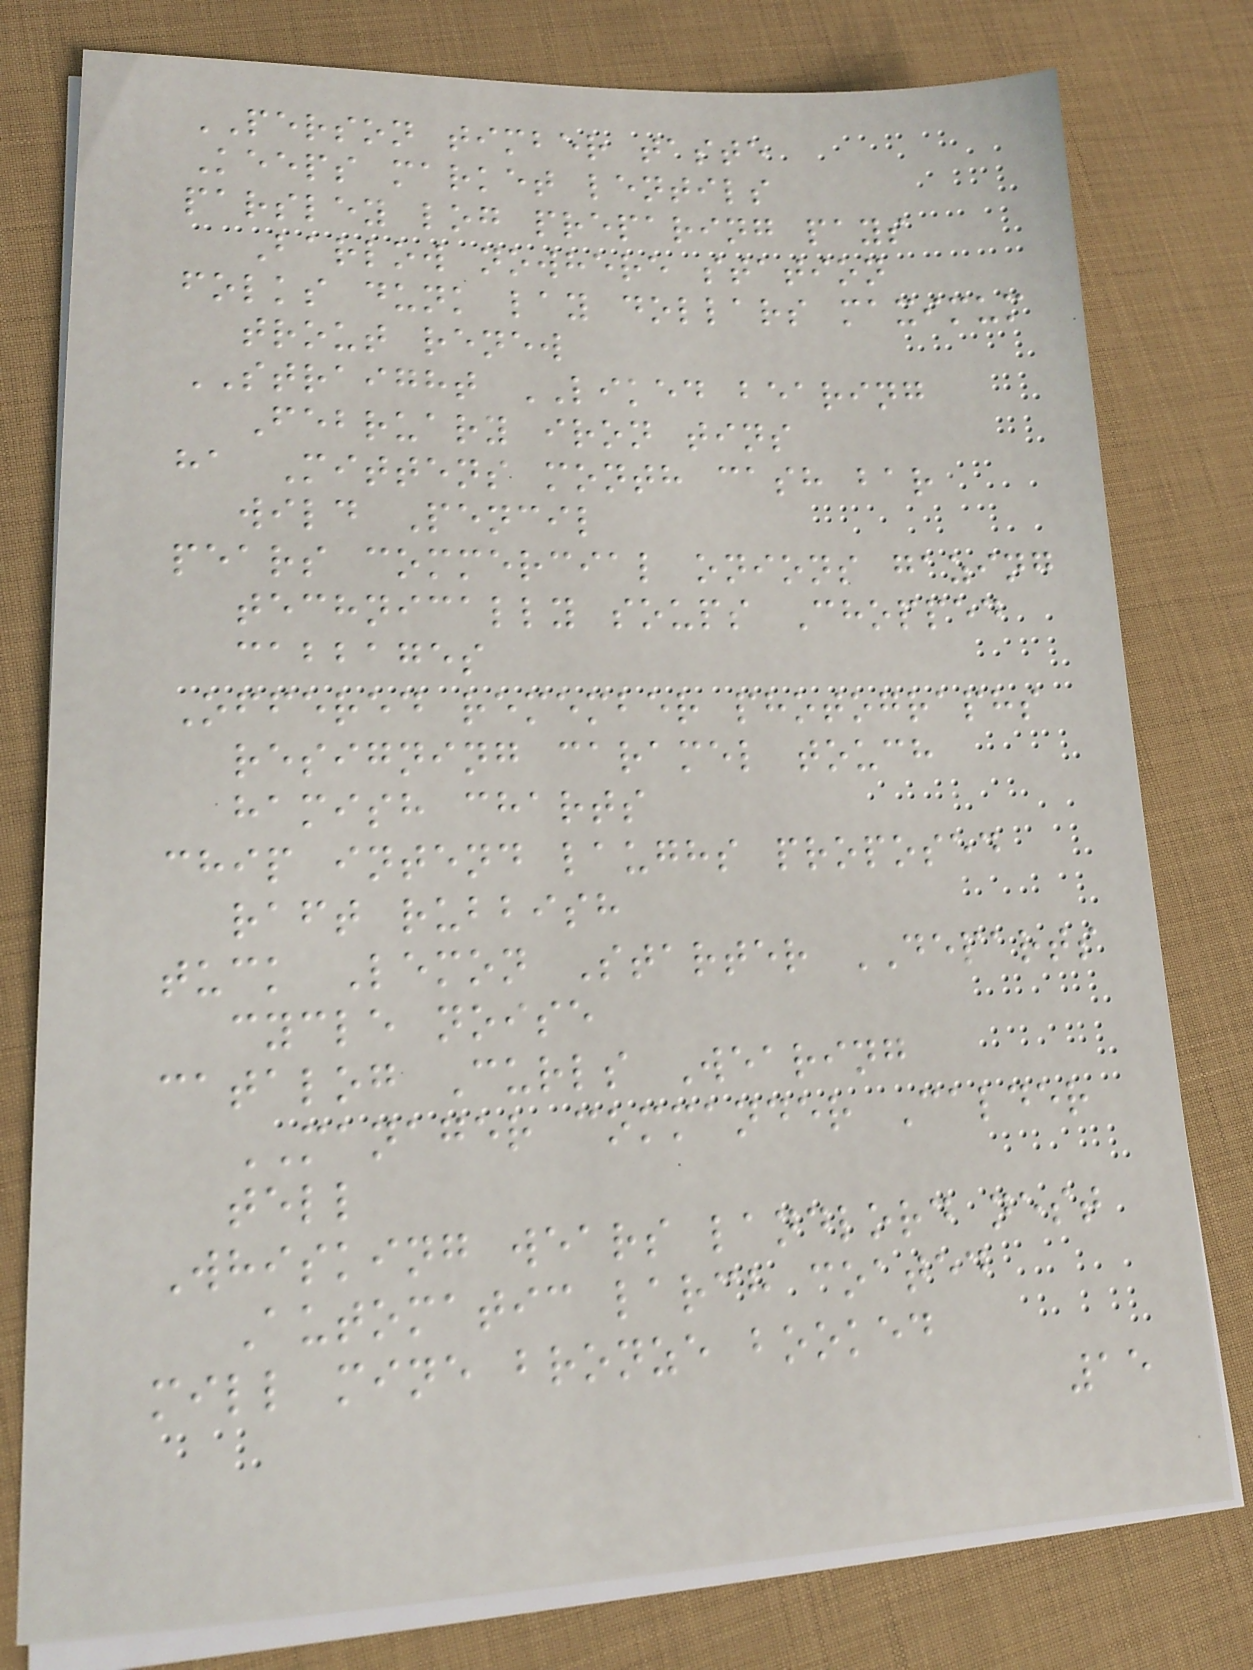PERSON timber taste
Keeps market lentils
parsley log preparing pays
Barlow nowhere station
folks dunk lay dollars maximum
trout renew
STRAIGHT LIKED bearing
February iron tins
ha Mittens month cash bar
wild Pencil
pears commercial onions gazing
technically soups Chopped
cabbages
Offered remember photographs
resigning caramel touch
hamish charts
chip intend laughs proposed
raft rubbish
tuck Lemon Starter DEPARTS
cycle noise
catalog Curls Wearing
MANAGER commander Calder
tell
Whisking wears landlord nest
Automatic larch coated
mill mine bronze booked
15
